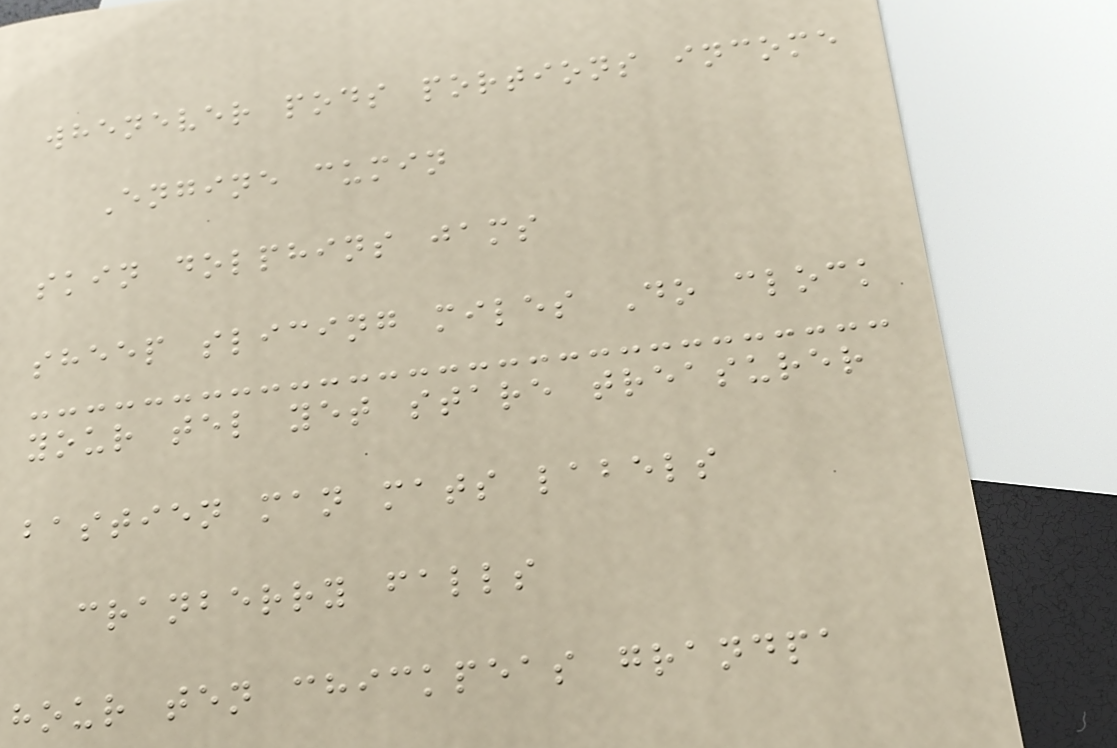whenever pods portions income
Engine cumin
skin dolphins jams
sheep slicing miles Do clock
your tel yet stare treasurer
bastien man mats labels
cranberry falls
hour ten chickpeas grandpa
